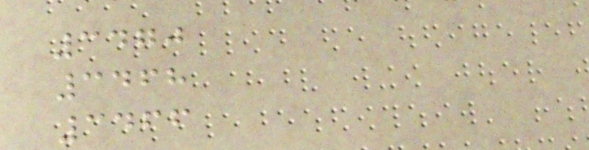3470
3468
3466
